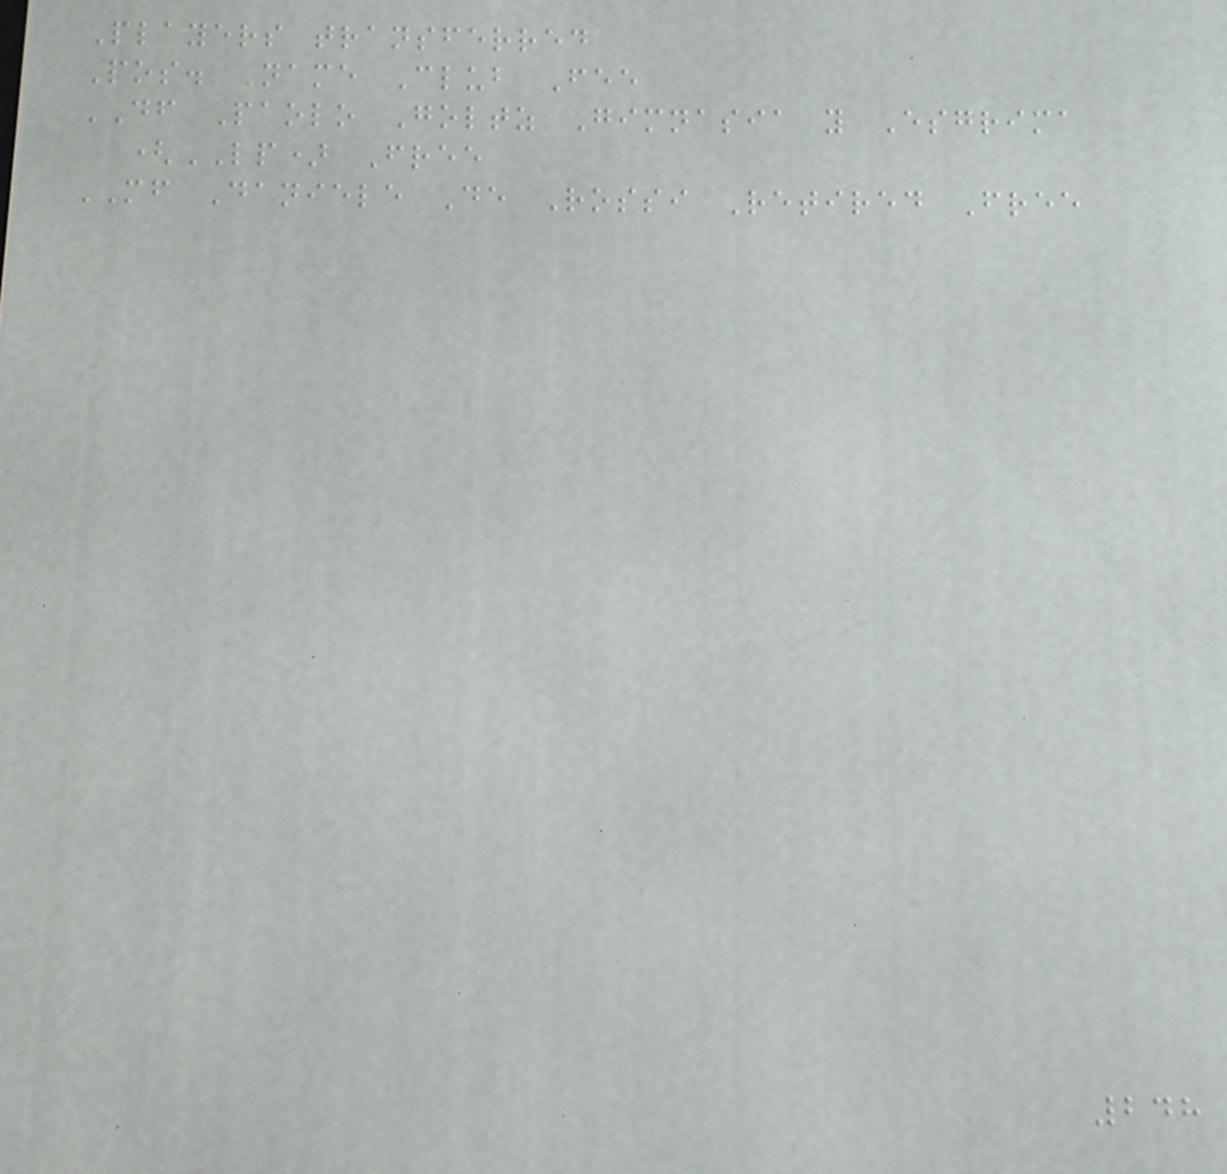Players transferred
Pos. Name Club Fee
DF Paolo Goltz Gimnasia y Esgrima
(LP) Free
MF Daniele De Rossi Retired Free
248
